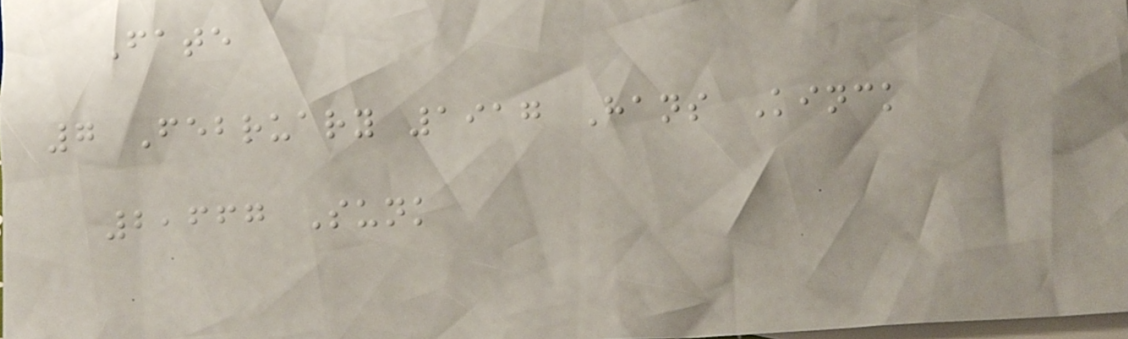Fate
7 February 1917 Hans Kinck
2,667 Sunk
